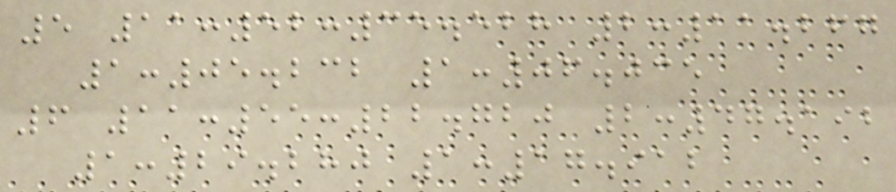5 11:52:35.528 2:11.267
1:05.232 1:06.035
6 11:55:22.720 2:47.192
1:29.280 1:17.912
